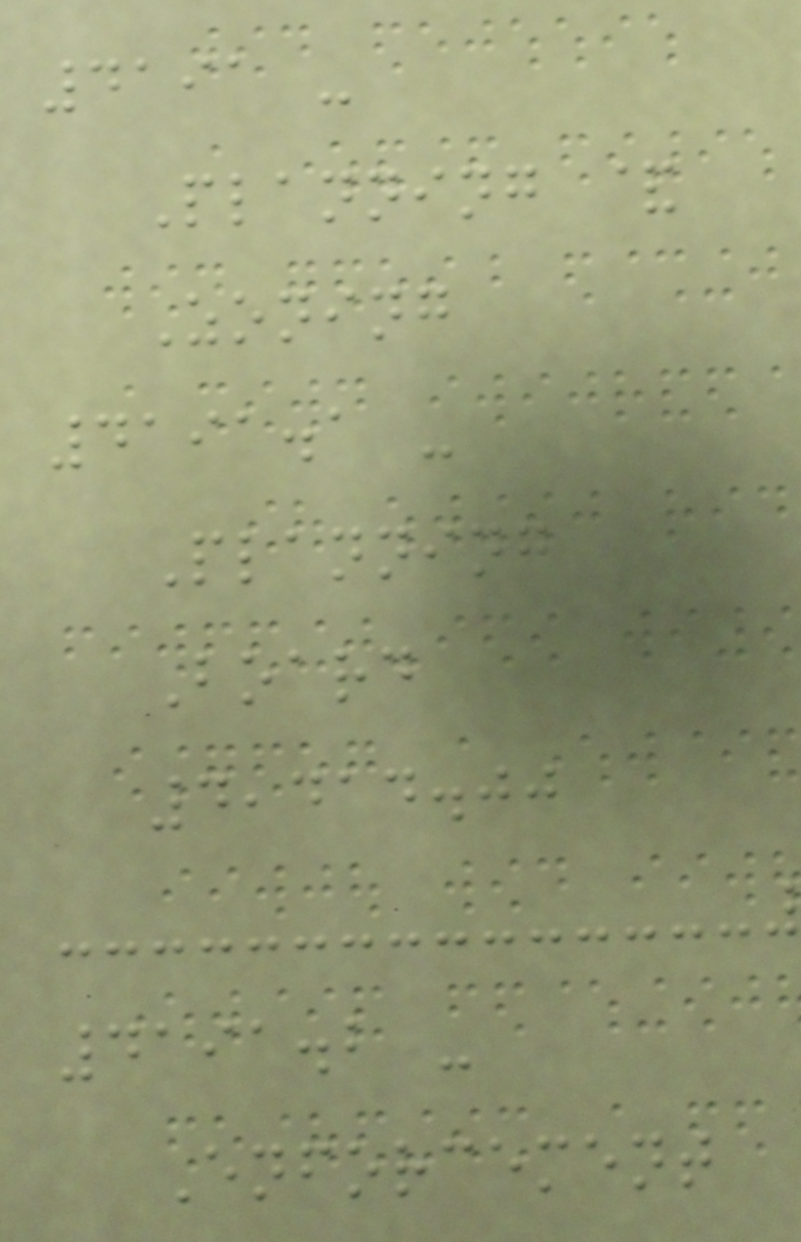4191 -
Planning &
Zoning
4191.1 -
Planning
Board
4,414.00
4191.2 -
Enforcement
